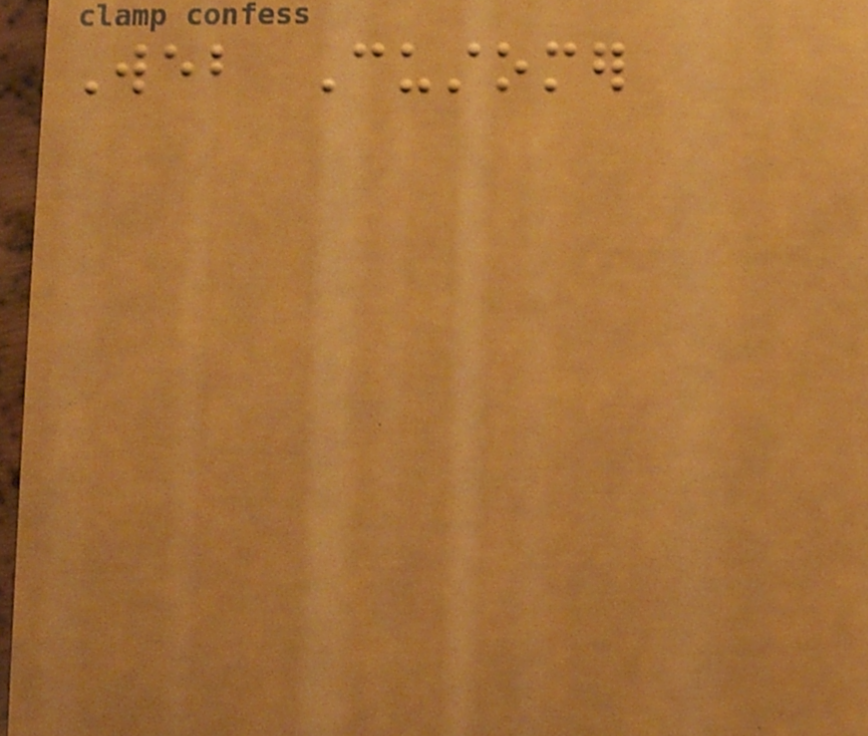Web Customer
